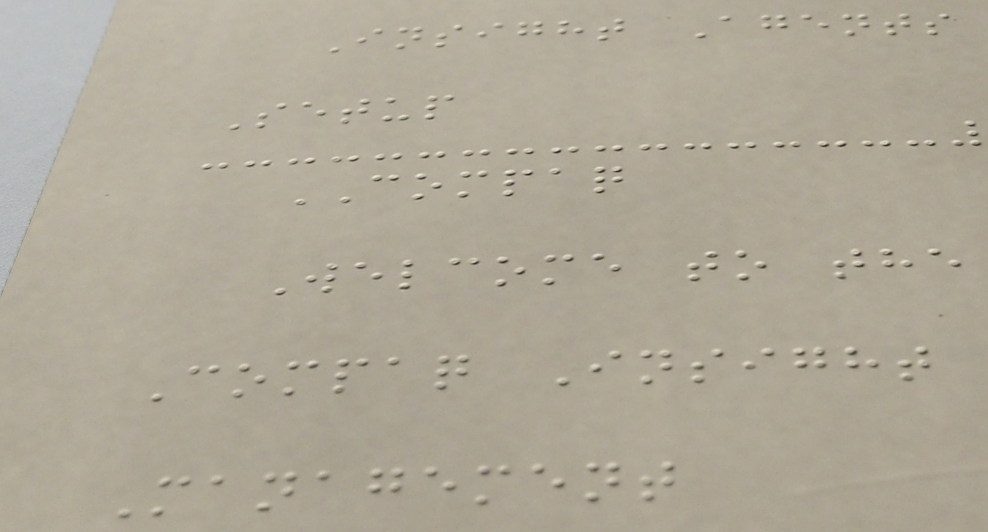Insight Agents
Setup
COMPAQ
Welcome to the
Compaq Insight
Management
